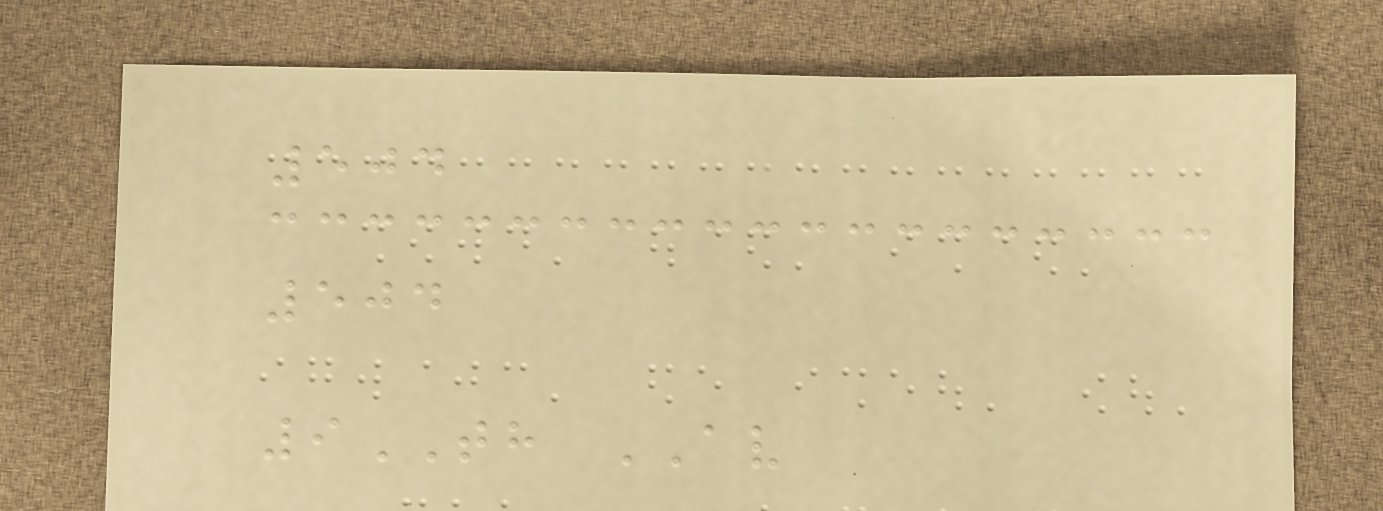504
504
9TH AV
